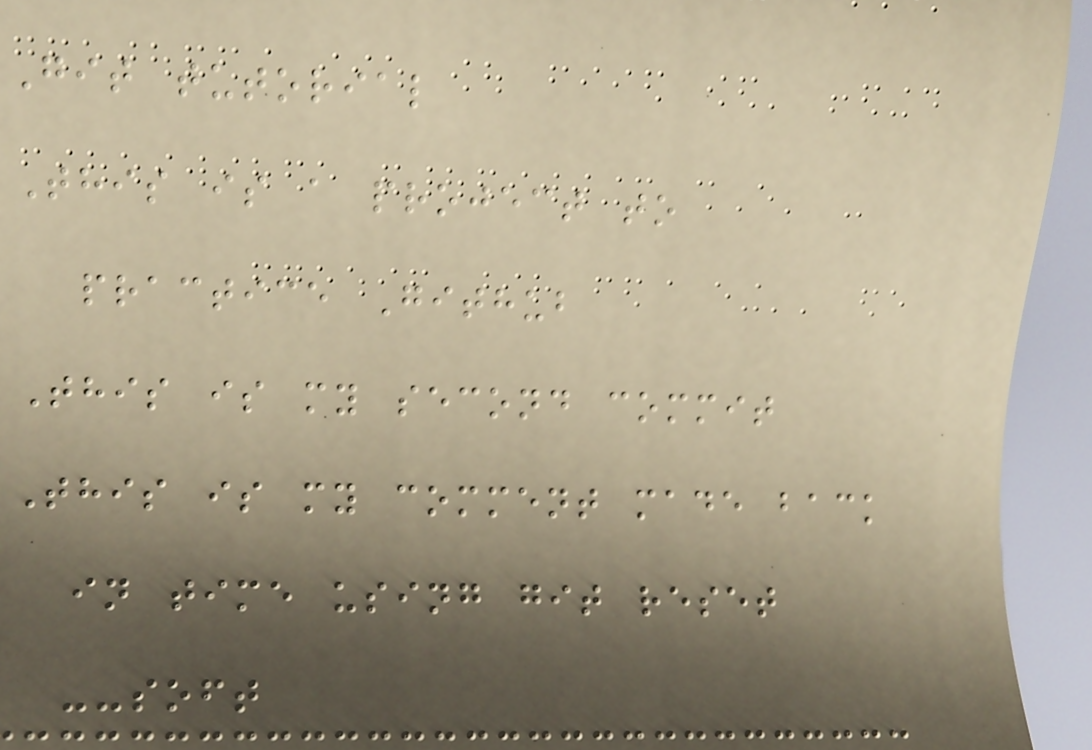Git tutorial
This is a project to
practice Github
This is my second commit
This is my comment made back
in time using git reset
--soft
